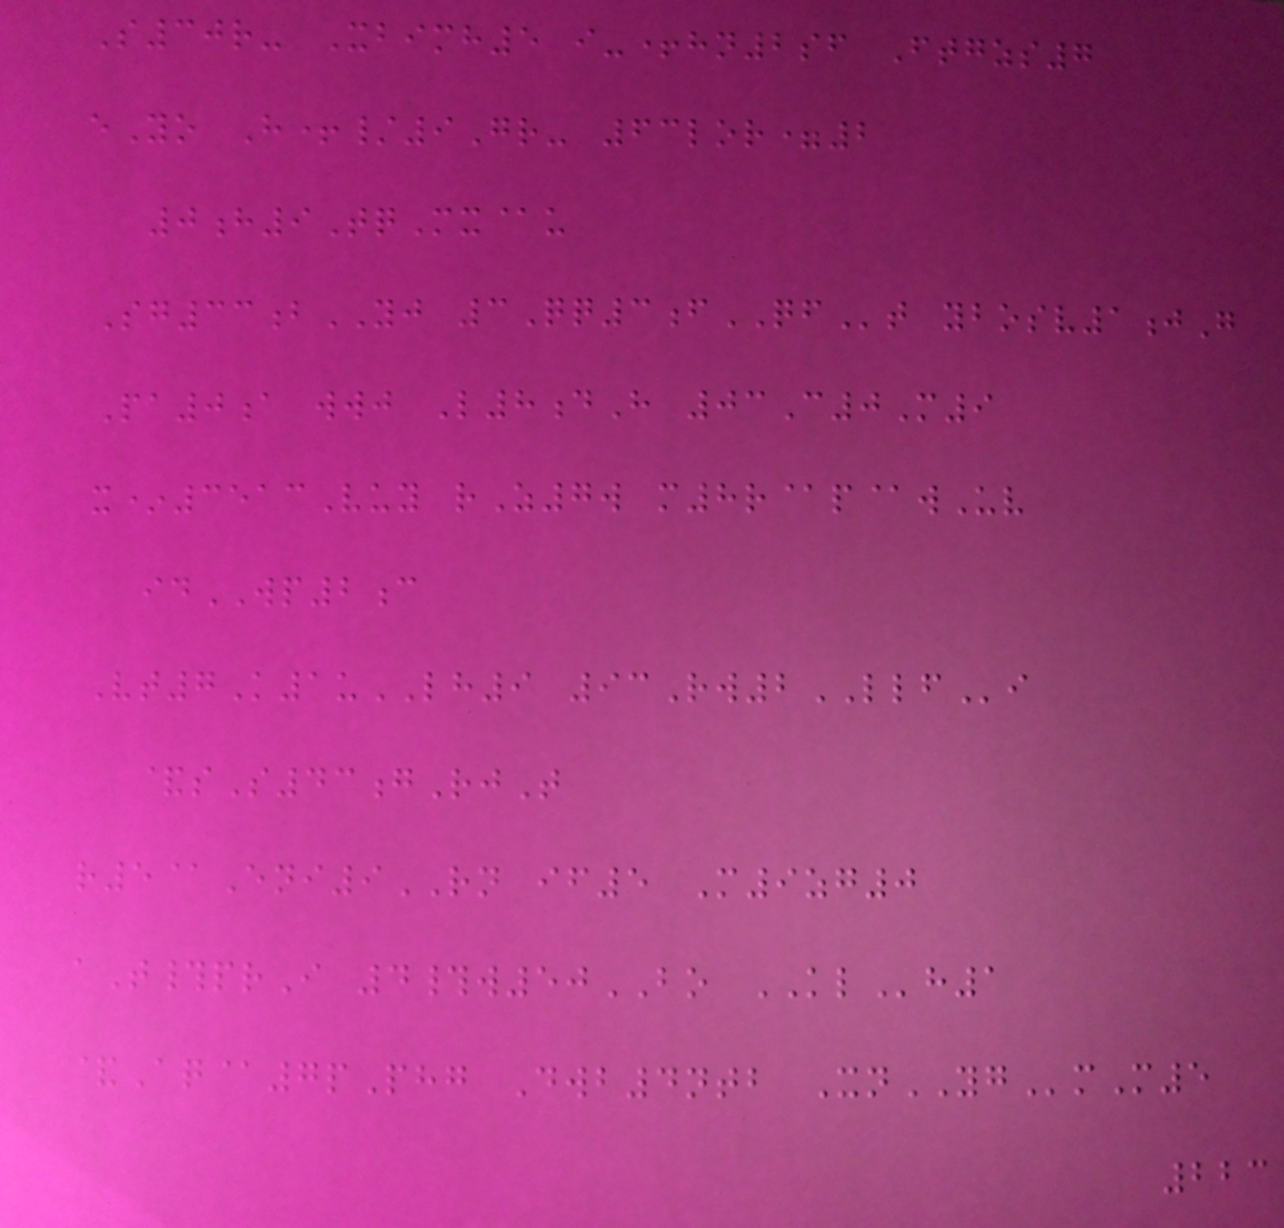S30r- Xbimh5 i-+hn2sf Ftgzs7
eYo H+/9Gr- 63lor=2
0h9TqMx@u
Sg33bYJ 3Qq3fQFt ybosv1jG
Pa0a wwj L8dH 03C0M9
x*3513Vuy rZ7w m8r@p@wUv
idWP2c
Vt7K1uLH9 93Rw2LLFi
&sS43gRjT
r5@Eni9RN if5 M9zg0
aT#prI 4#w50BO KLh1
&Aq@7pPhg Dwb4ntb XnYGmM5
223
